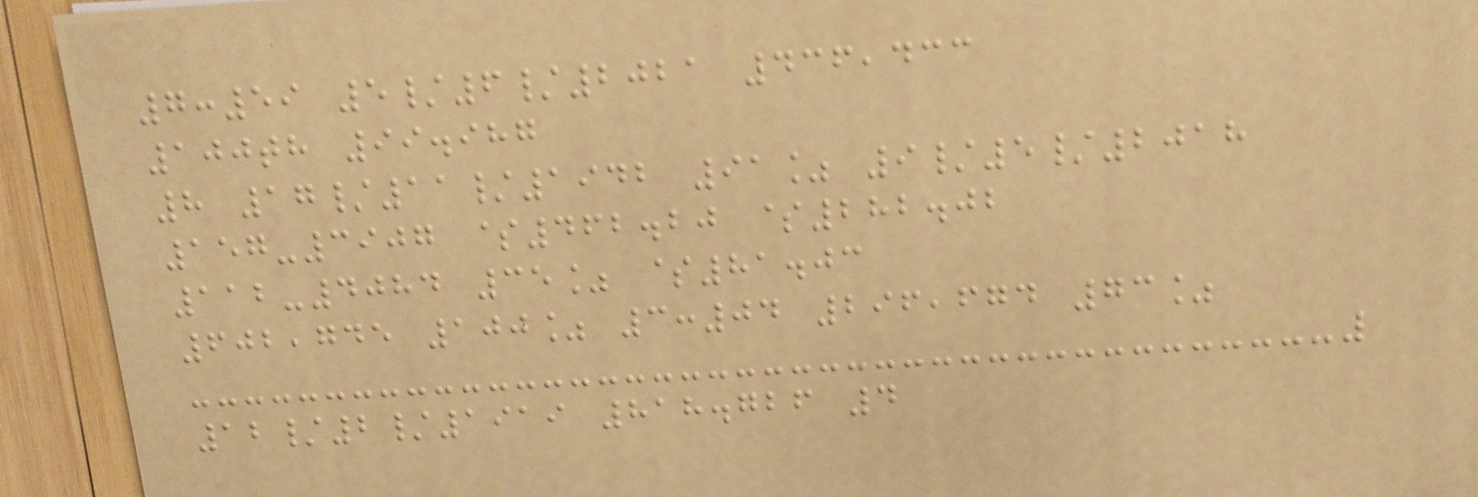7:59 5/6/2021 436,433
100th 99.987
8 17/11/1942 91% 9/5/2018
157-3907 $462.20 $282.02
112-4084 35% $81.03
602,745 100% 3:04 296,674 73%
12/2/1919 818.726 4
